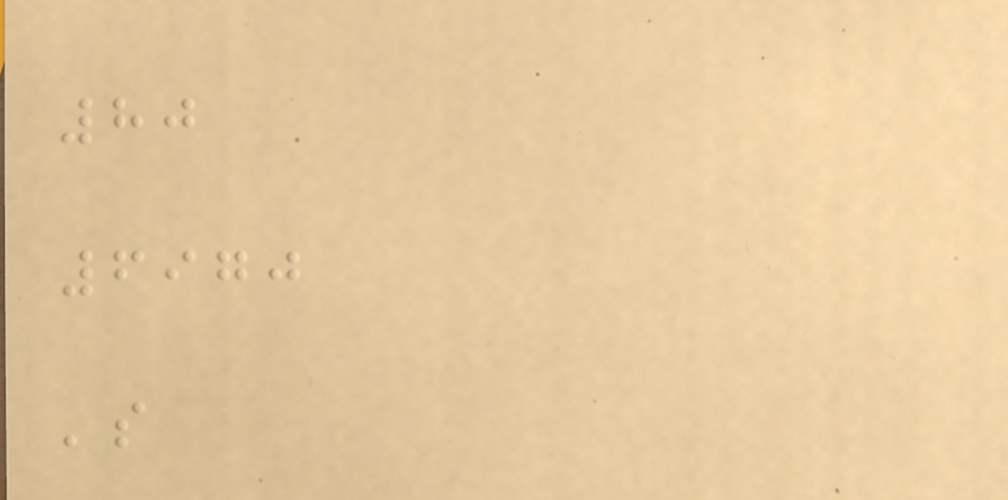80
6970
's
